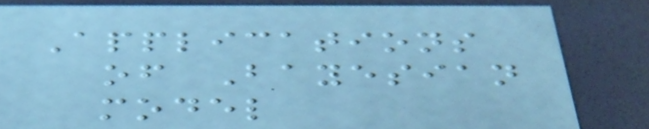Applications
of Bayesian
model
